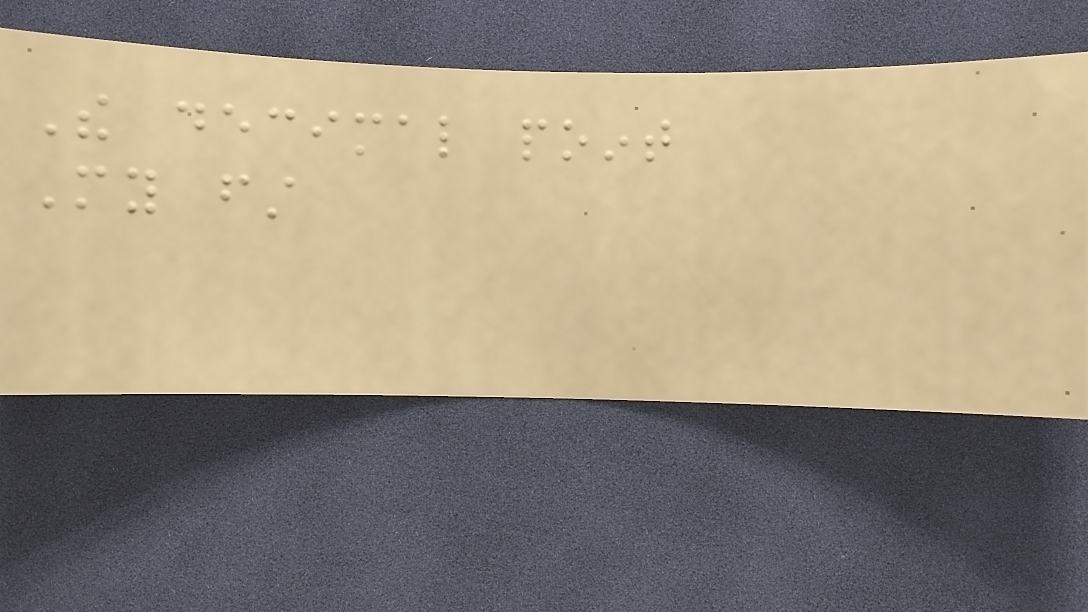The decimal point
My first
